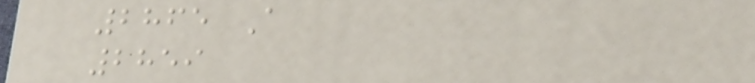2865 A
2859
